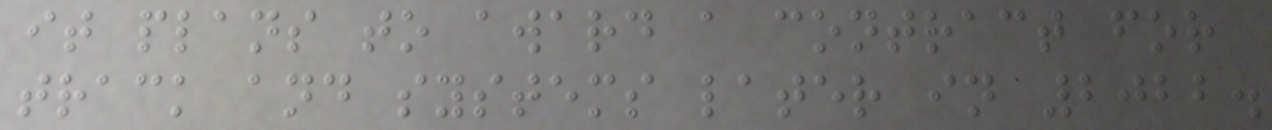it plans to award a contract for
track and systems later in 2022.
